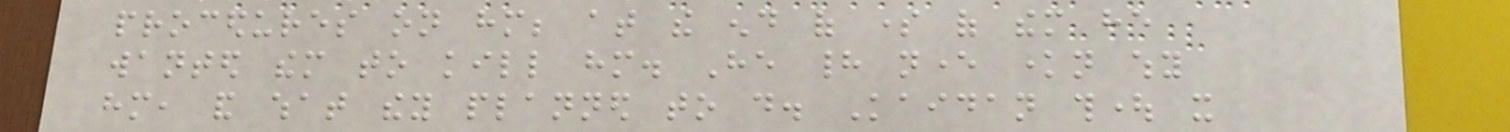procedures on him; at the end of some of them he
wanted them to kill him. He had never known why
him, and what they planned to do. Kaidan thought it
